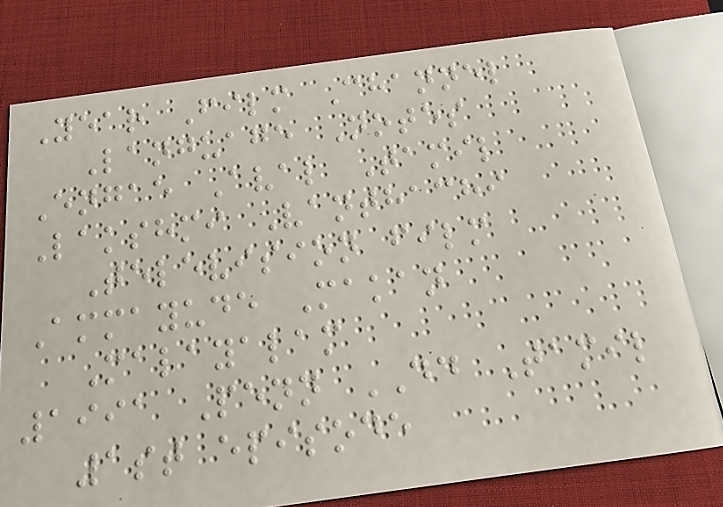Year Film Channel
Language Notes
Engae Aval Tamil
Lakshmi Vanthachi
Television film
Ammayude Makan
Malayalam
1991 Penn DD Tamil
1st episode
